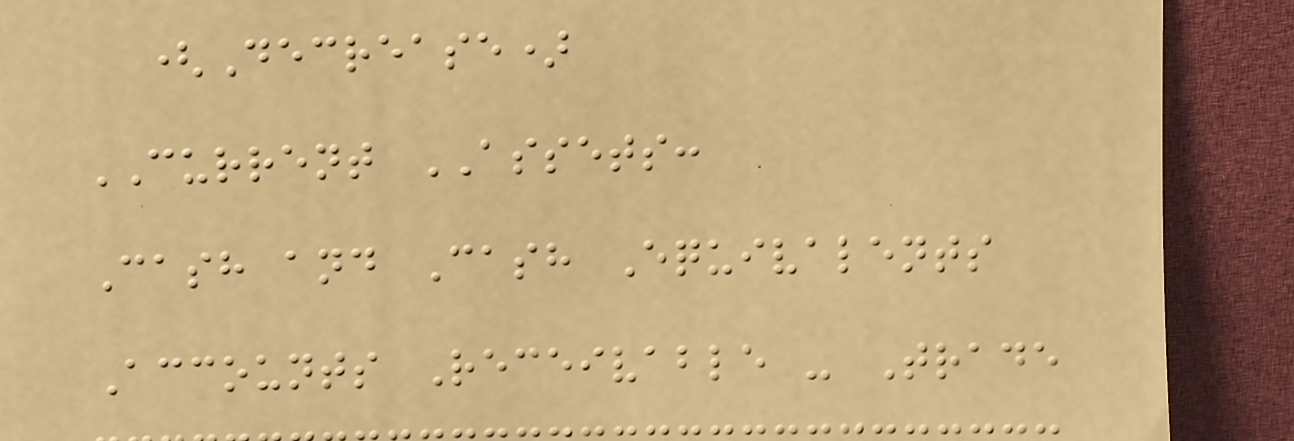(Decrease)
CURRENT ASSETS:
Cash and Cash Equivalents
Accounts Receivable - Trade
